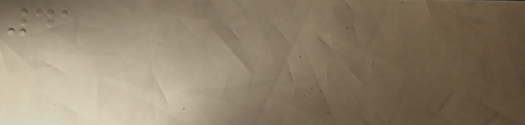41
